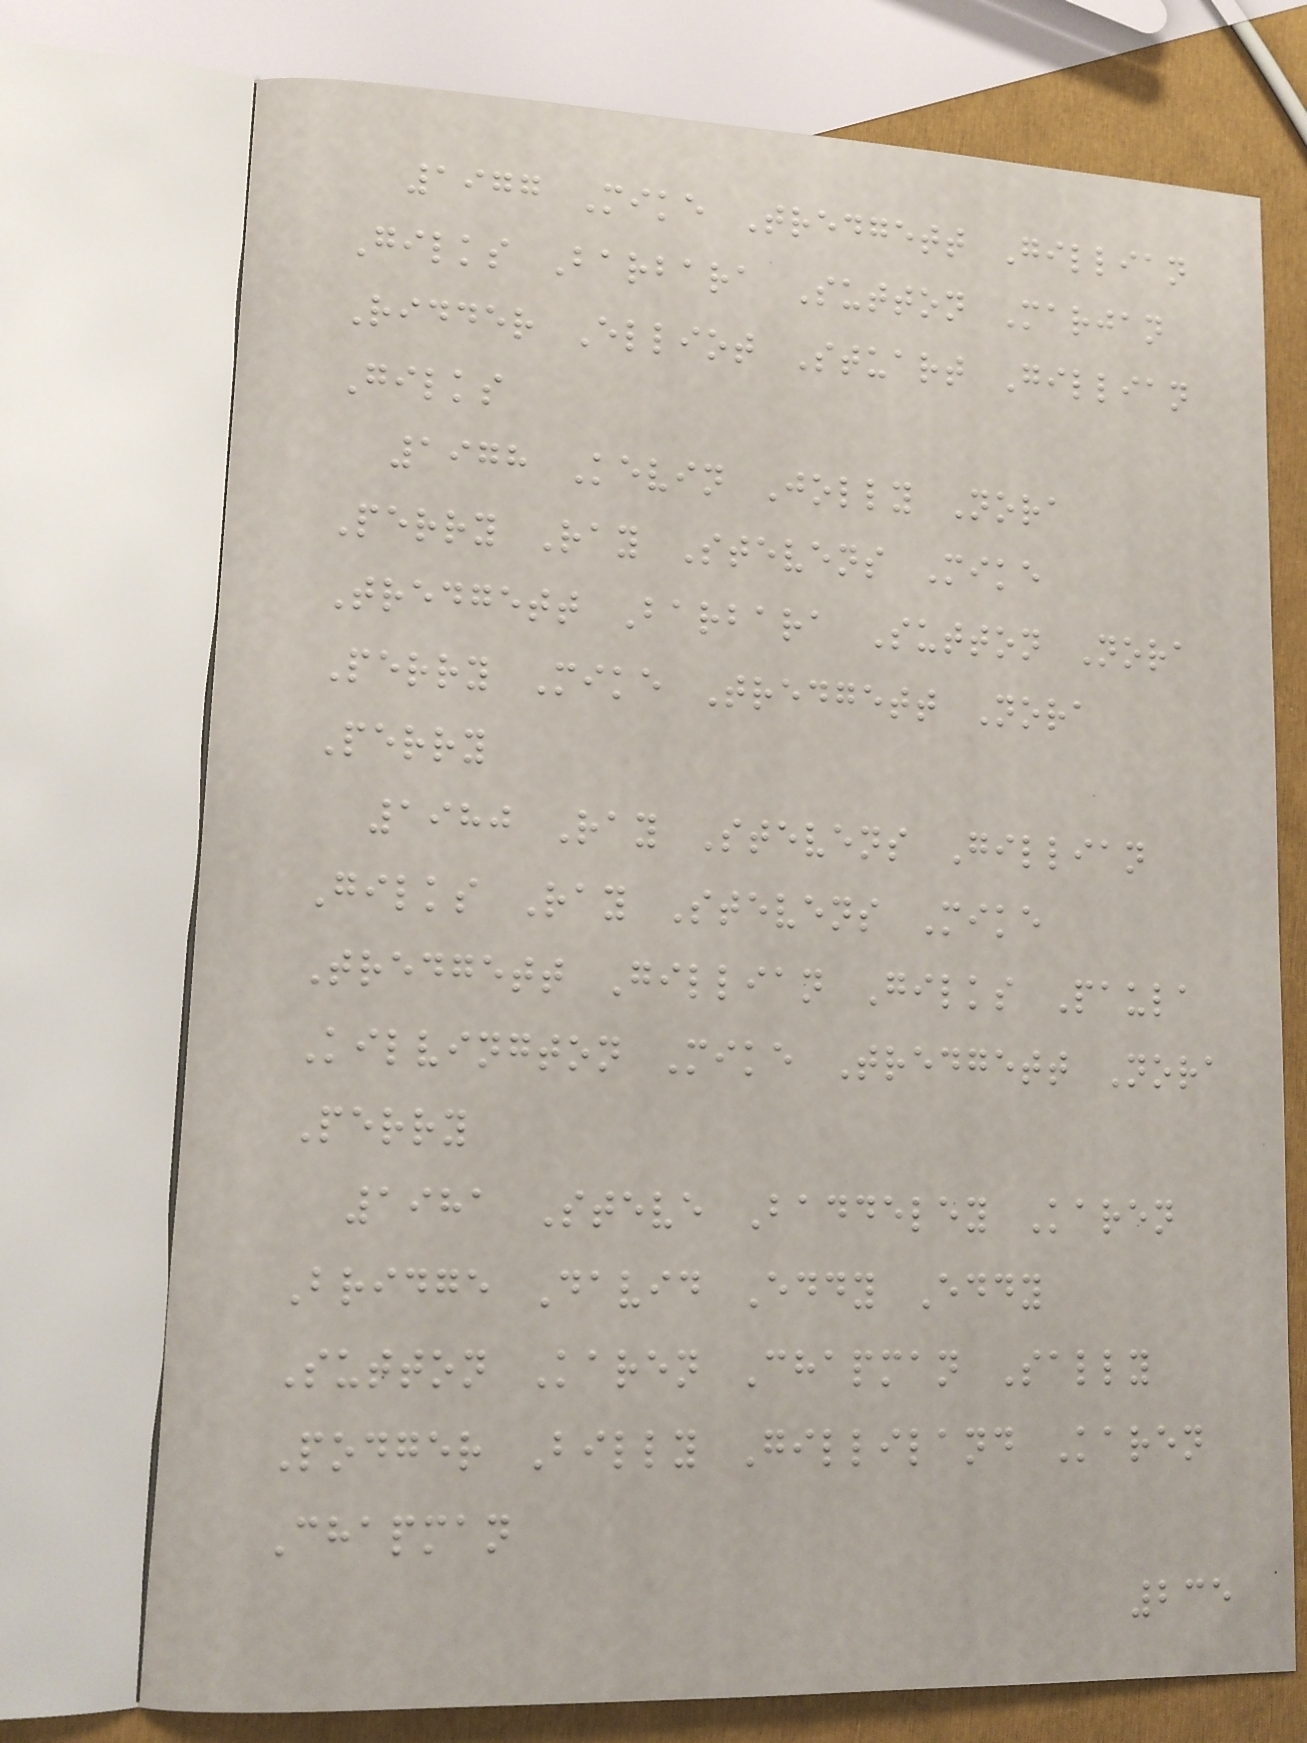1977 Mike Tredgett Gillian
Gilks Barbara Sutton Marjan
Ridder Elliot Stuart Gillian
Gilks
1978 Kevin Jolly Nora
Perry Ray Stevens Mike
Tredgett Barbara Sutton Nora
Perry Mike Tredgett Nora
Perry
1980 Ray Stevens Gillian
Gilks Ray Stevens Mike
Tredgett Gillian Gilks Paula
Kilvington Mike Tredgett Nora
Perry
1981 Steve Baddeley Karen
Bridge David Eddy Eddy
Sutton Karen Chapman Sally
Podger Billy Gilliland Karen
Chapman
235
